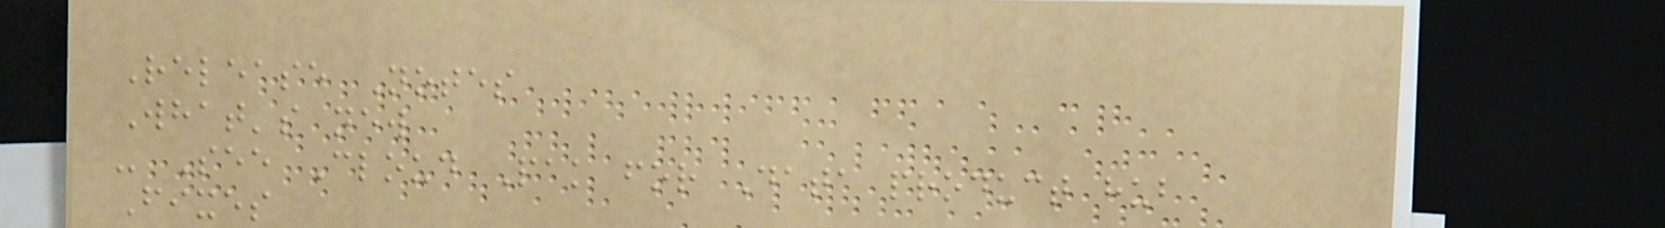Release Notes
What's new
- See Cloud Pak for Data product hub
Fixes
